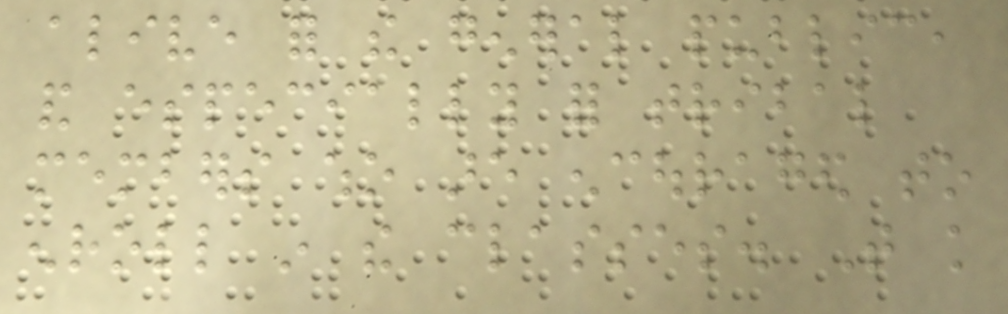alive for the general public,
and especially for tribal
members who are encouraged to
enroll in the classes. That knowledge
